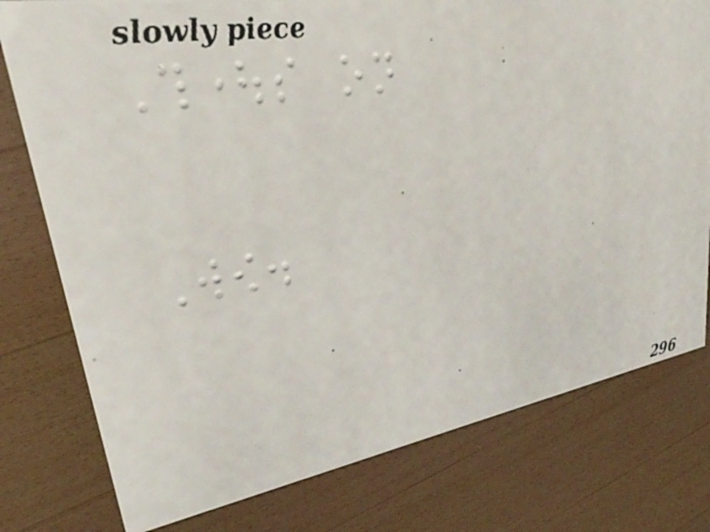Thoughts on
Wow.
